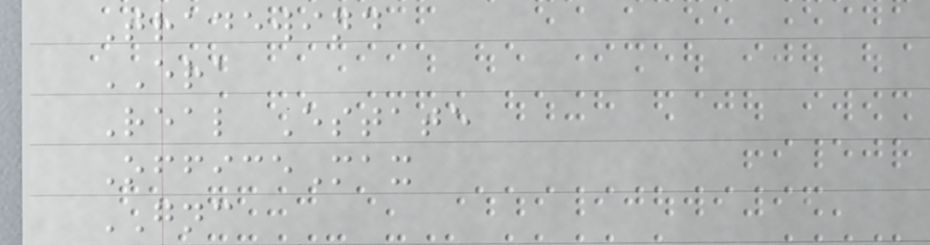Tradewind
ERA
Real Estate
OfficeMax
GNC
